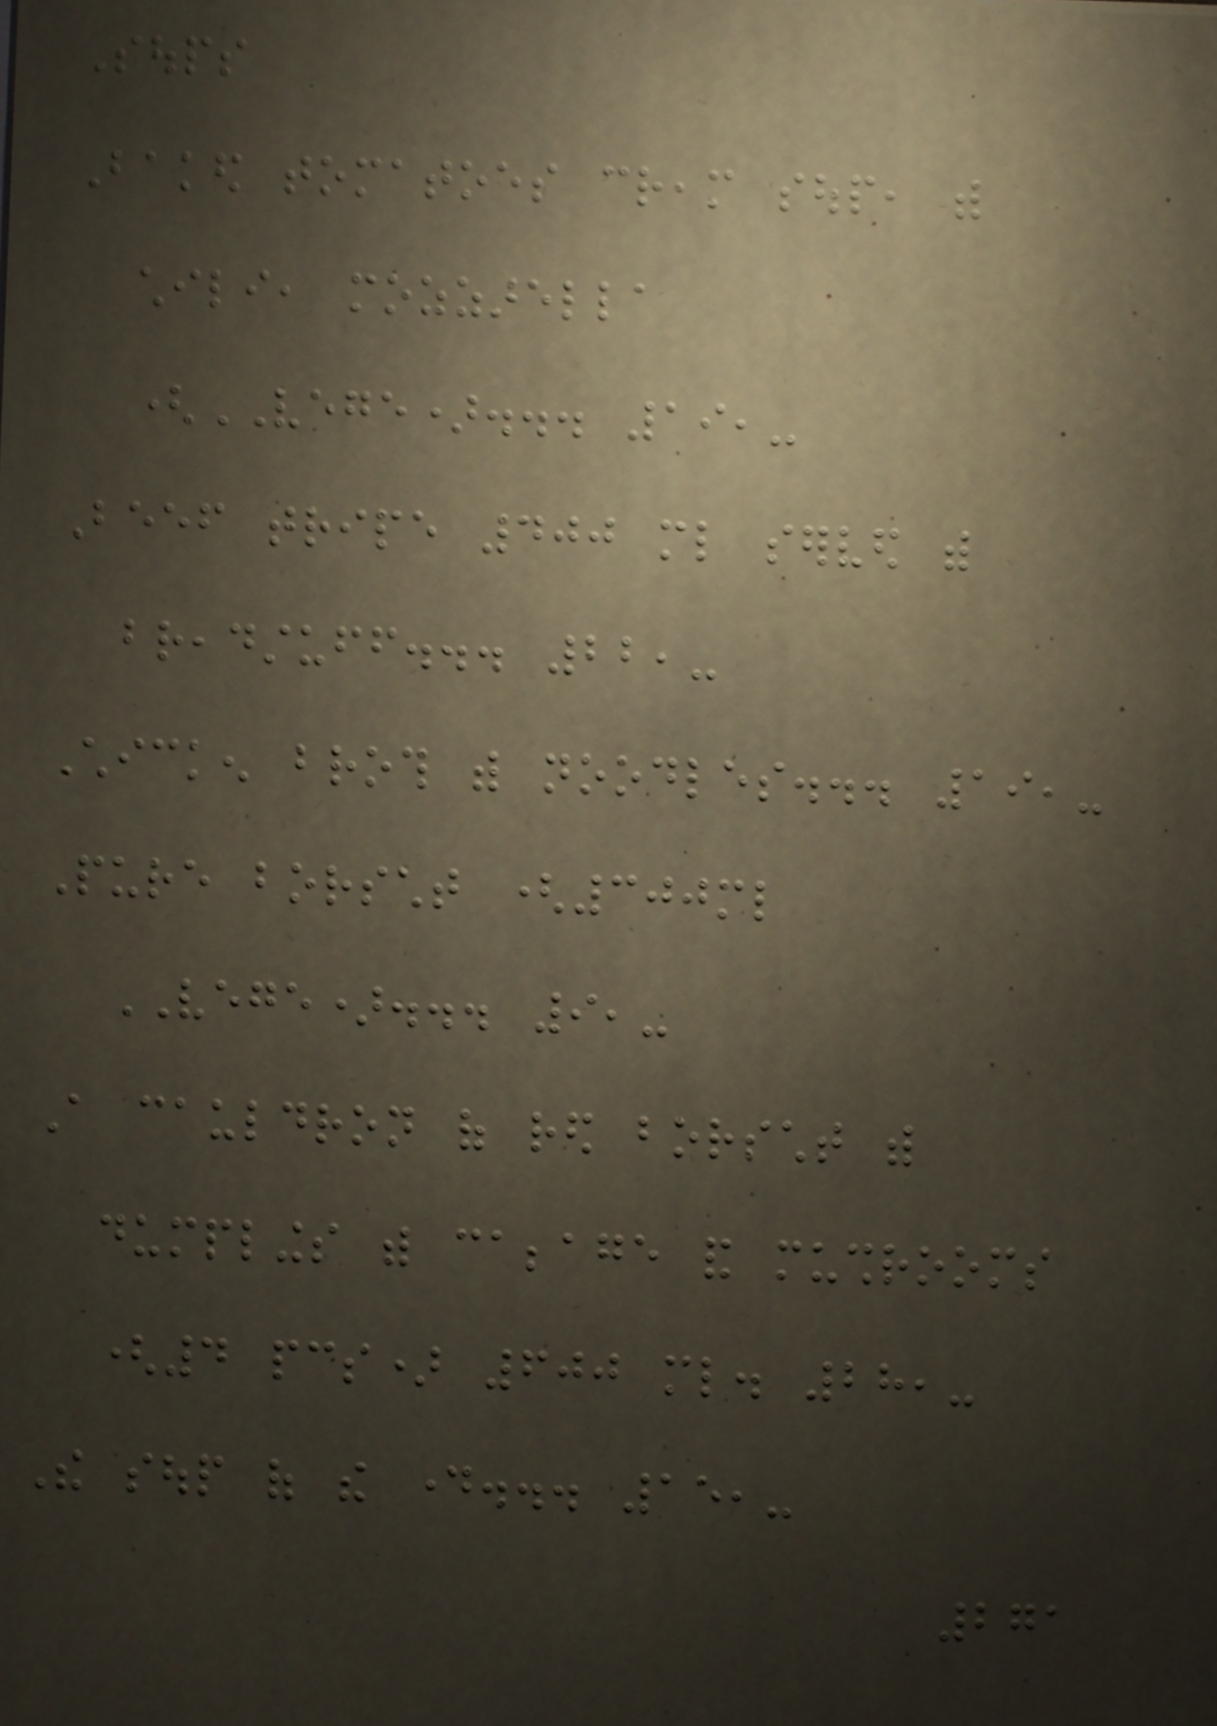Soups
Baked tomatoes cream soup, with
chili, mozzarella
(VEGE)... 19,-
Beef tripe 400 ml served with
breadstuff... 22,-
Chicken broth with noodles... 19,-
Pure borscht (300ml
VEGE)... 9,-
A cauldron of red borscht with
dumplings with cabbage and mushrooms
(4 pcs) 600 ml. 28,-
The soup of the day... 15,-
271
